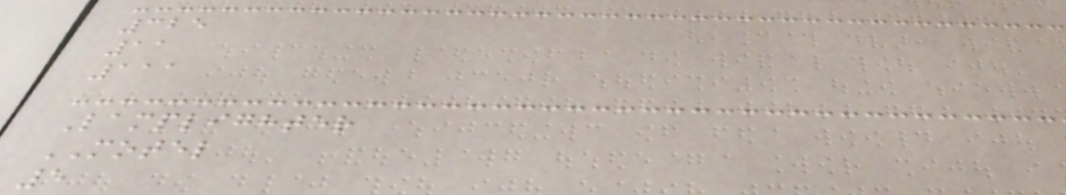325
11
111
Lamplighter
MOTEL
5
